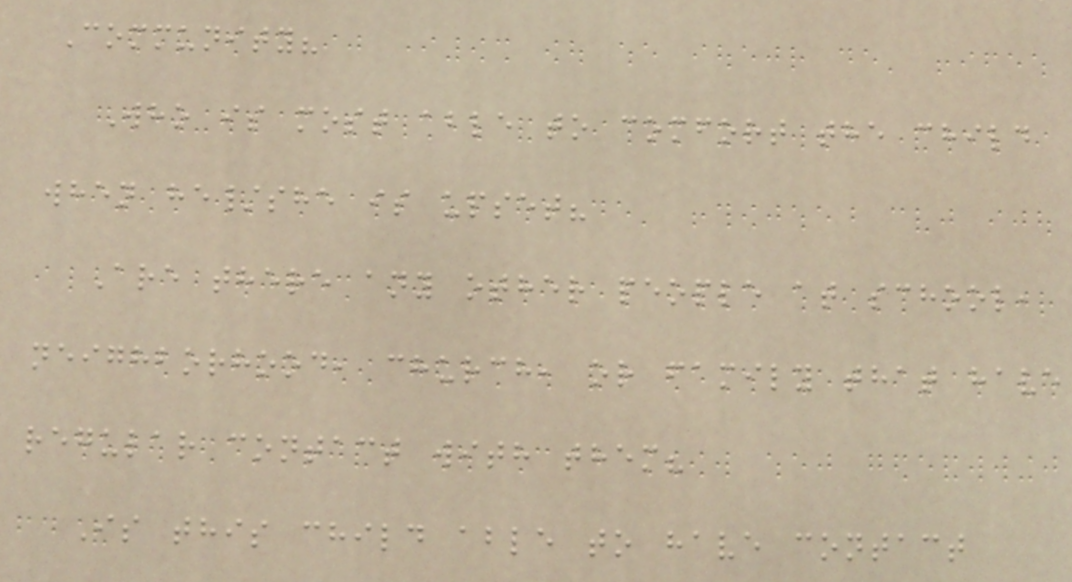Community?
Who is most able to comfort the child
when he/she is upset?
Are there any other people at school,
neighborhood, church, or family that have
regular contact with them?
Is this child able to have contact
